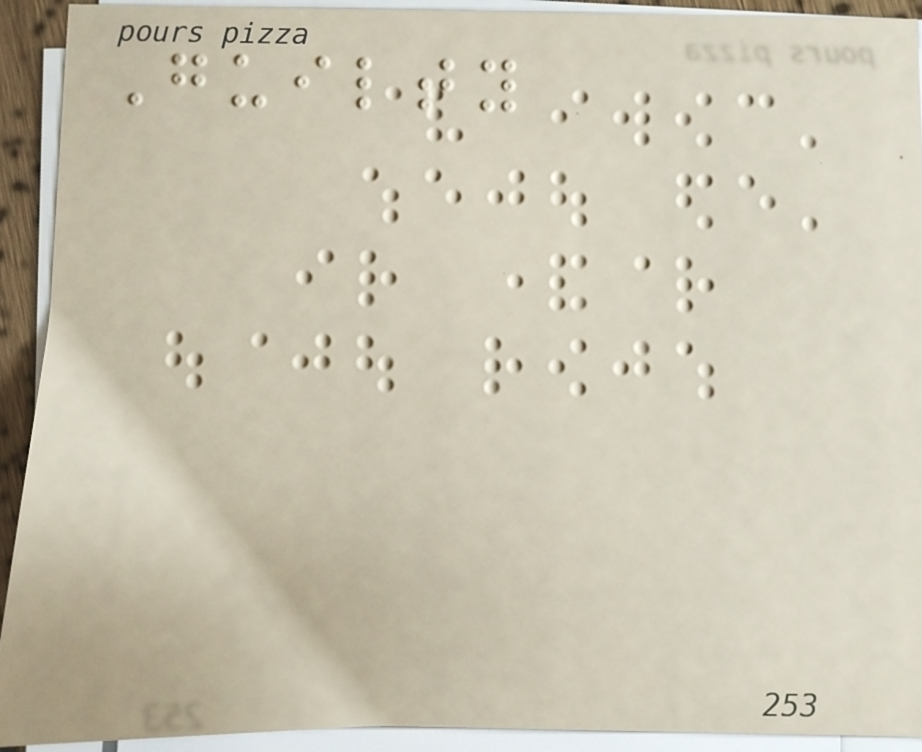Guilty
